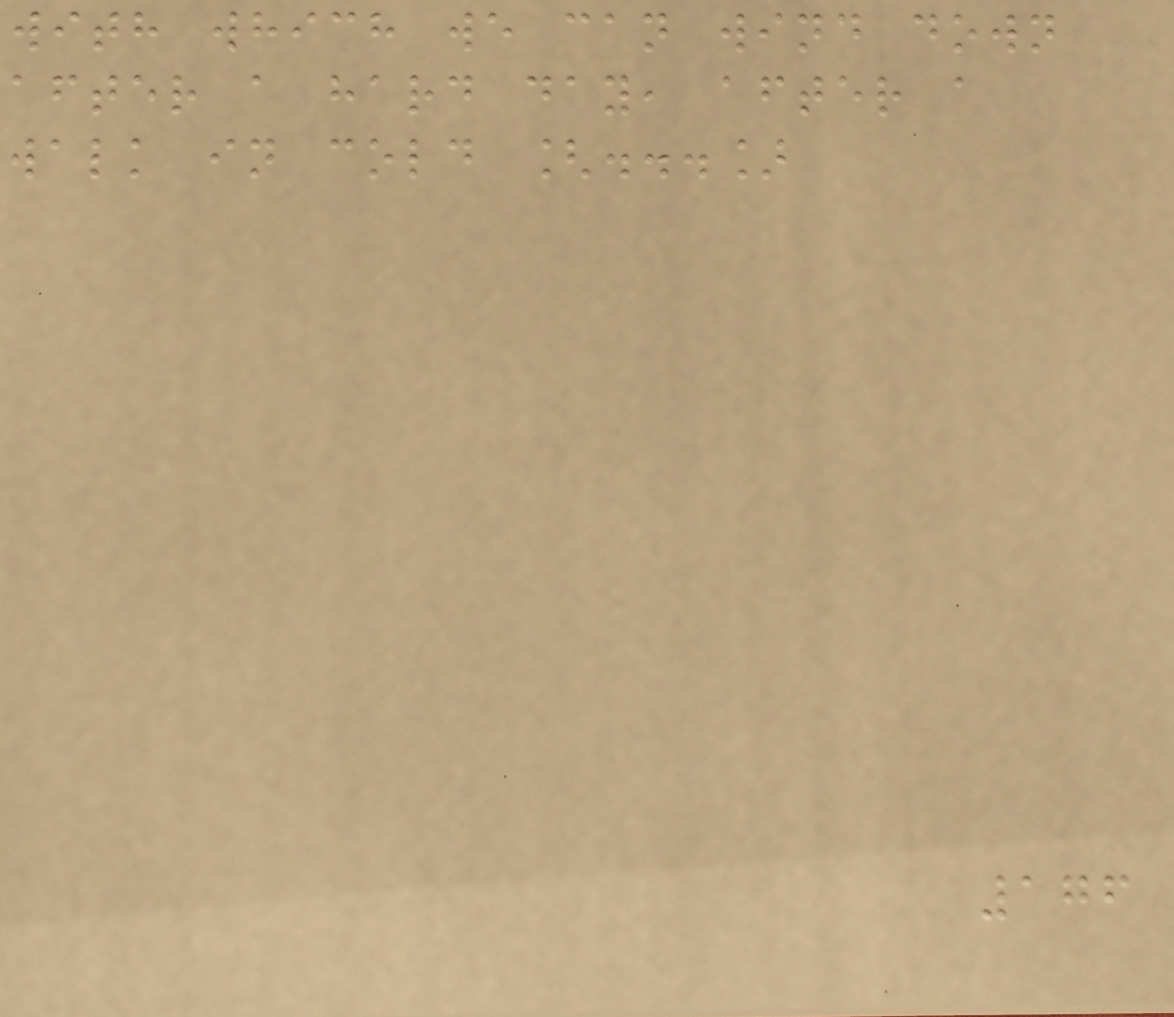with which we can wind down
after a hard day, after a
walk in cold [...]
176
